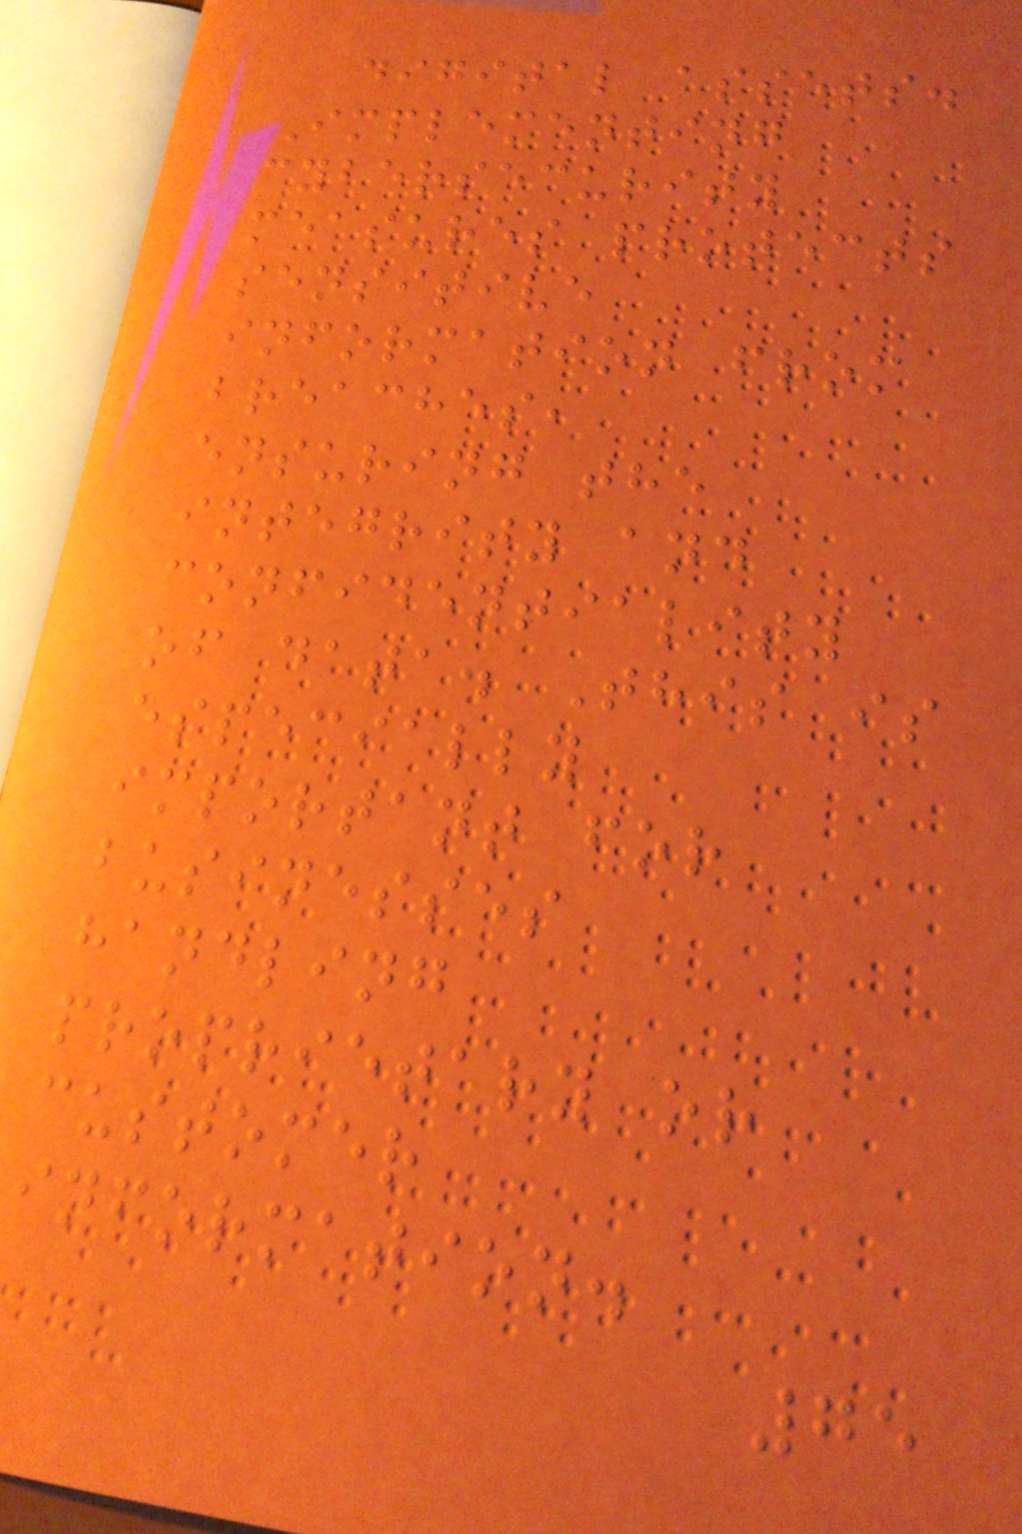digital assets.
Implementing
cybersecurity
measures protects
sensitive
information from
breaches,
ensuring the
integrity and
confidentiality
of data. This is
especially
important for
businesses
handling
proprietary or
customer
information.
75
